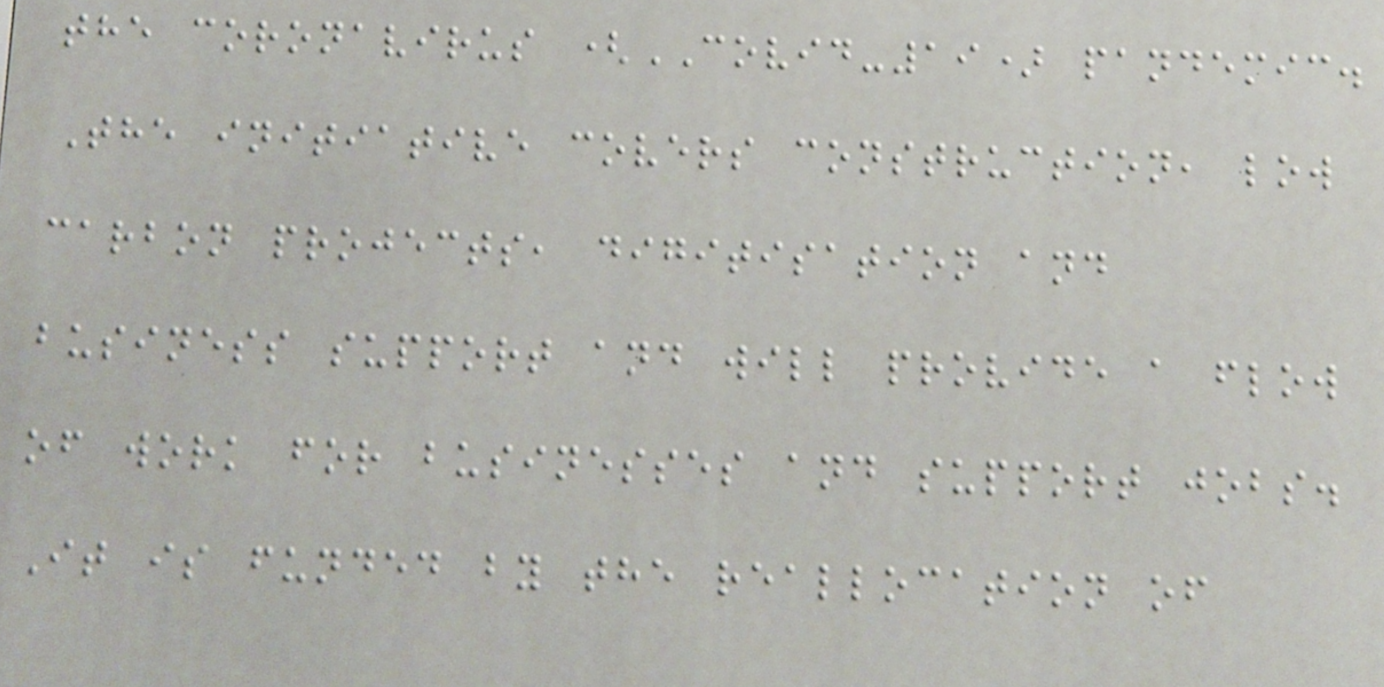the coronavirus (COVID-19) pandemic.
The initiative covers construction, low
carbon projects, digitisation and
business support and will provide a flow
of work for businesses and support jobs.
It is funded by the reallocation of
